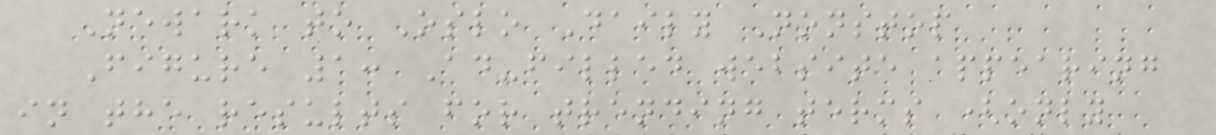Newark to Oslo Daily Nonstop
Figure 1: Ad-filled website appearing
in the results for trending terms (only
